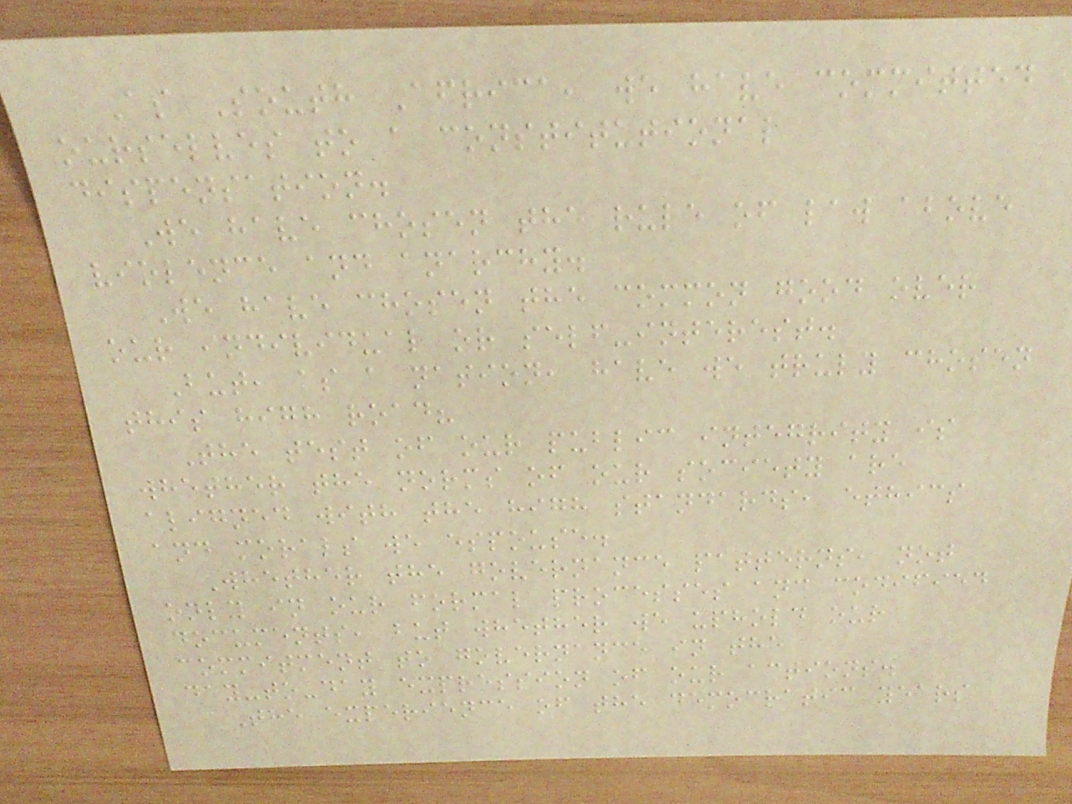As South Africa, we have committed
ourselves to a constitutional
dispensation.
We have chosen the rule of law above
violence and anarchy.
We have chosen the common good over
our individual or self-interest.
But, as a nation, have we truly chosen
this high road?
The test of our public integrity is
whether the norms of our society are
aligned with the high standards, ethics
and morals we espouse.
Whether the governance patterns, not
only in our formal processes and codified
documents, but whether we uphold our
commitment to governance in the
day-to-day expression of our actions.
The experience of the democratic years
